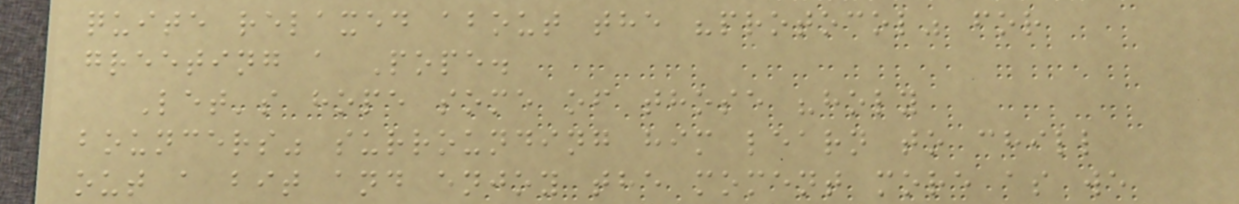quite relaxed about the "protocol" for
greeting a Pope.
Let's hope some of those "holy
bouncers" surrounding him learn to chill
out a bit and enjoy the moment more as we
